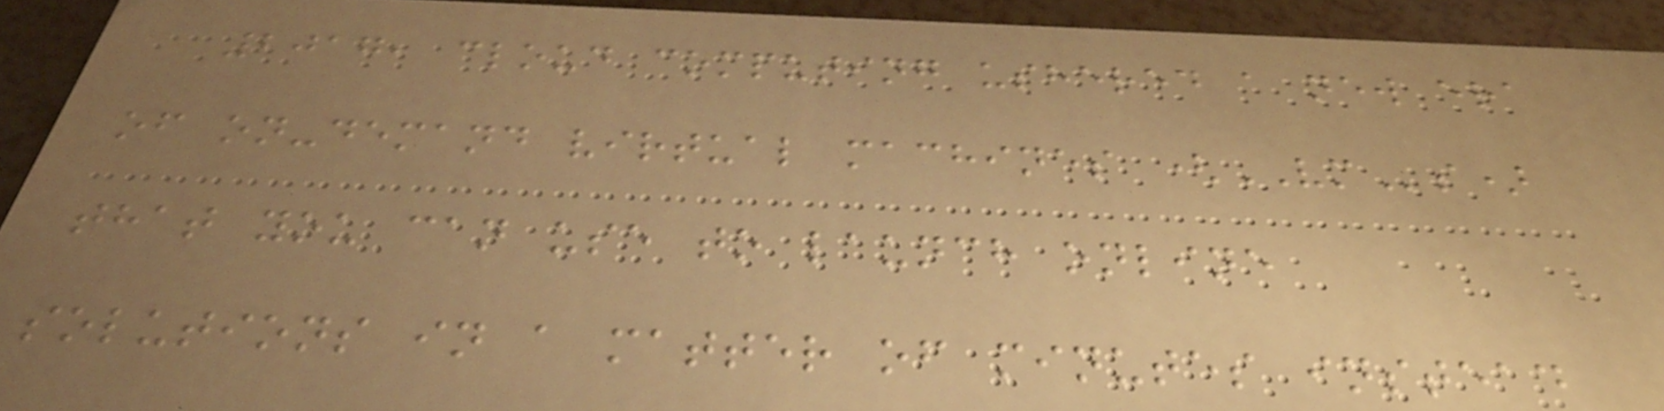2017, cloud computing ushered a new era
of on-demand virtual machines (VMs)
that you can use to launch online
solutions in a matter of minutes instead
